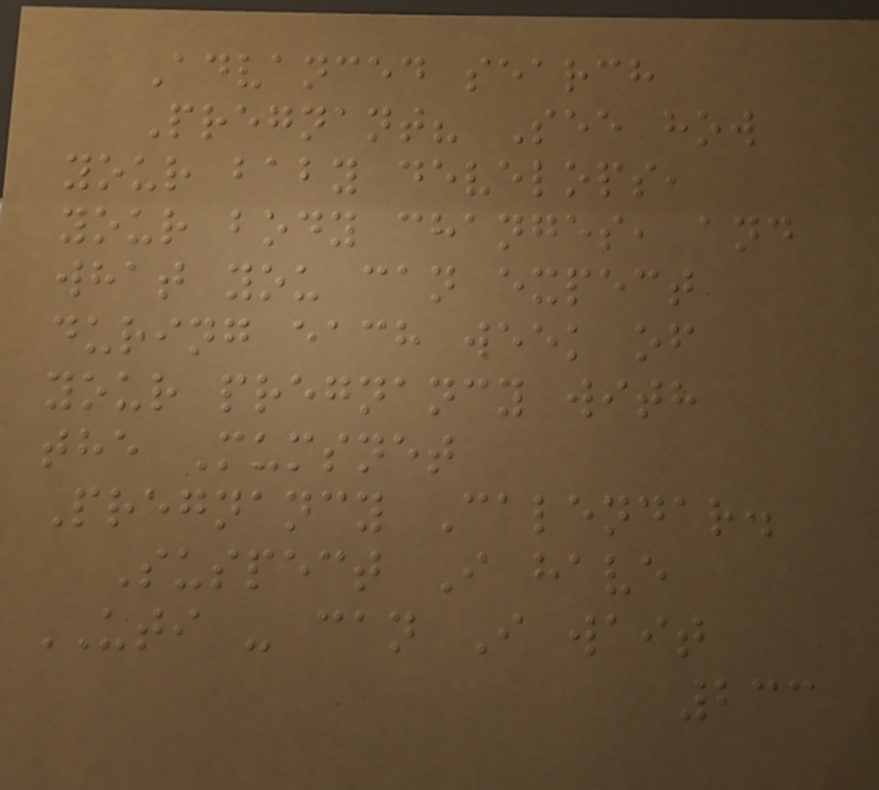Advanced search
Pregnant? See how
your baby develops,
your body changes, and
what you can expect
during each week of
your pregnancy with
the Mumsnet
Pregnancy Calendar.
Suspect I have
UTI - can I wait
233
